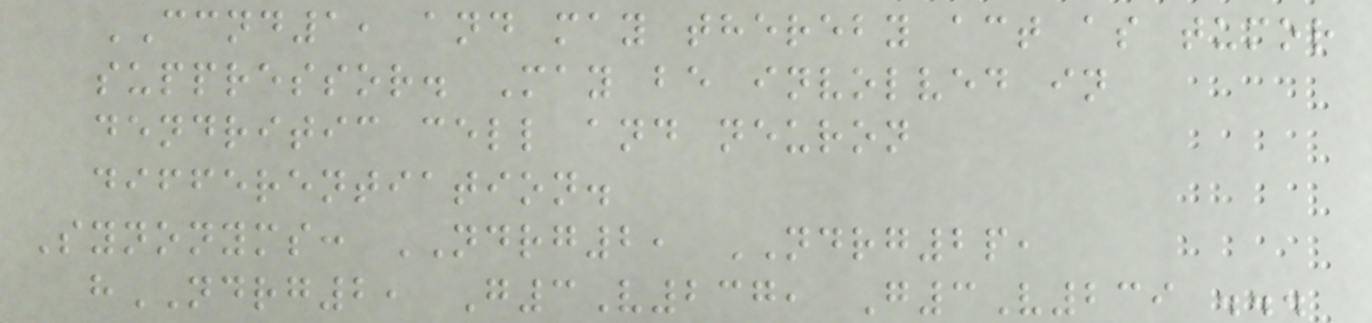CCND1, and may thereby act as tumor
suppressor. May be involved in
dendritic cell and neuron
differentiation.
Synonyms: NDRG2, NDRG2p,
hNDRG2, G3V237, G3V239 ...
